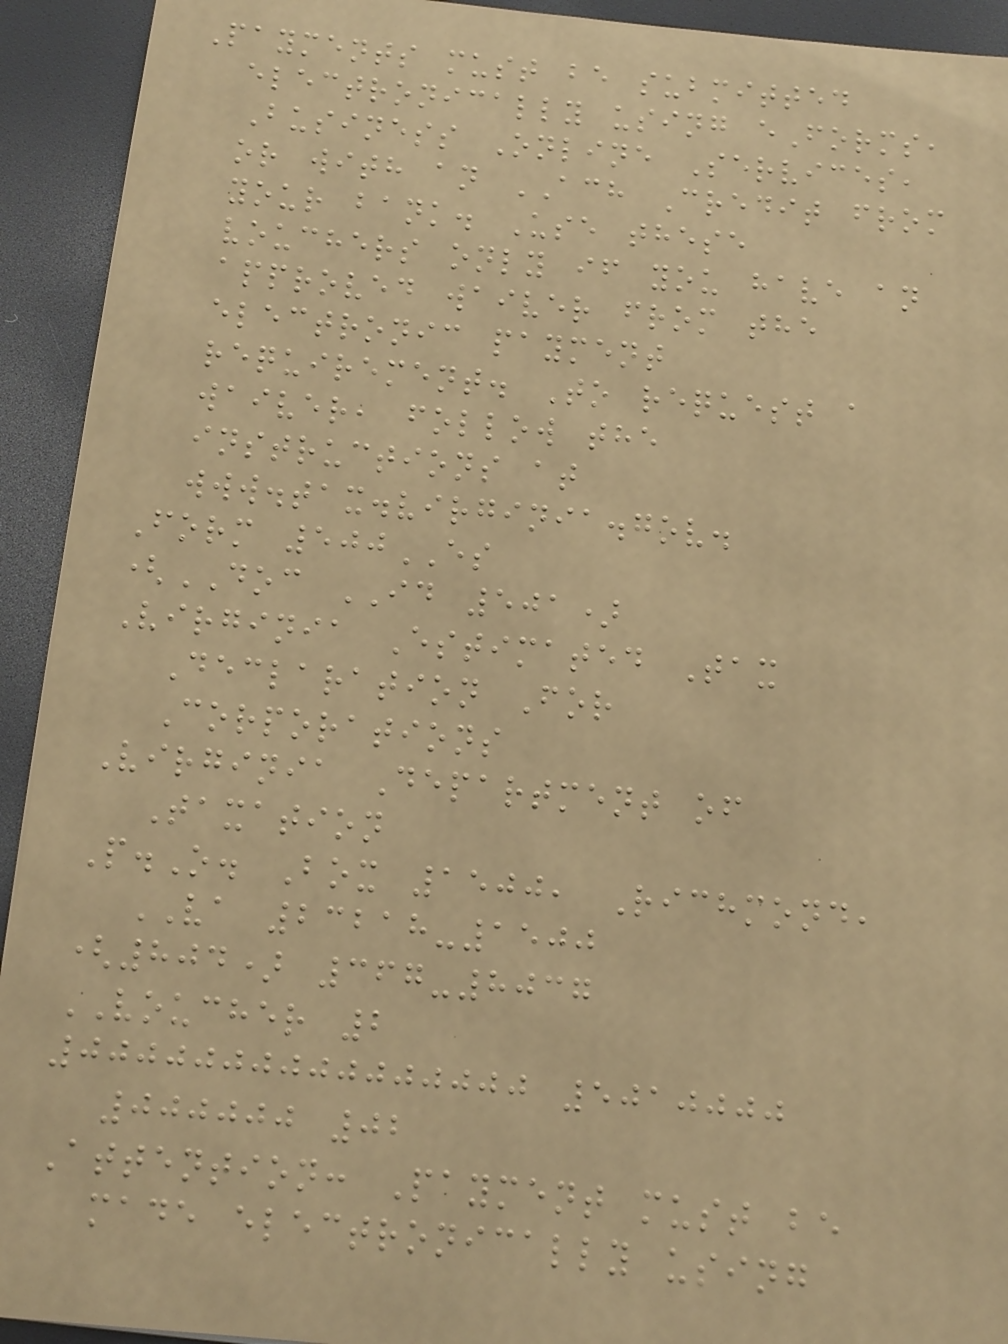Payments must be submitted
electronically using eForms,
Business Online Services,
or with an ACH Credit from
your bank. Use these
vouchers only if you have an
approved waiver from the
electronic payment
requirement. To request a
waiver, follow the
instructions at
www.tax.virginia.gov.
Form 500ES
(DOC ID 501)
Virginia Estimated Tax
Declaration For
Corporations
Virginia Department of
Taxation
P.O. Box 1500, Richmond,
VA 23218-1500
(804) 367-8037
VOUCHER 2
0000000000000000 5010000
000000 02
Attention: Payment must be
made electronically using
